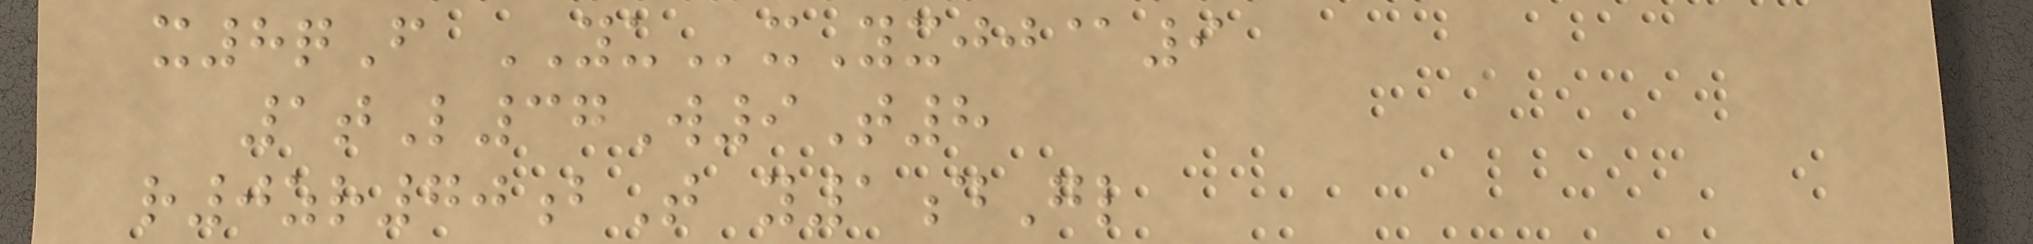x8qF YUxYxjj@9
1tL37W9T8
r0zr70bT y1dGl
